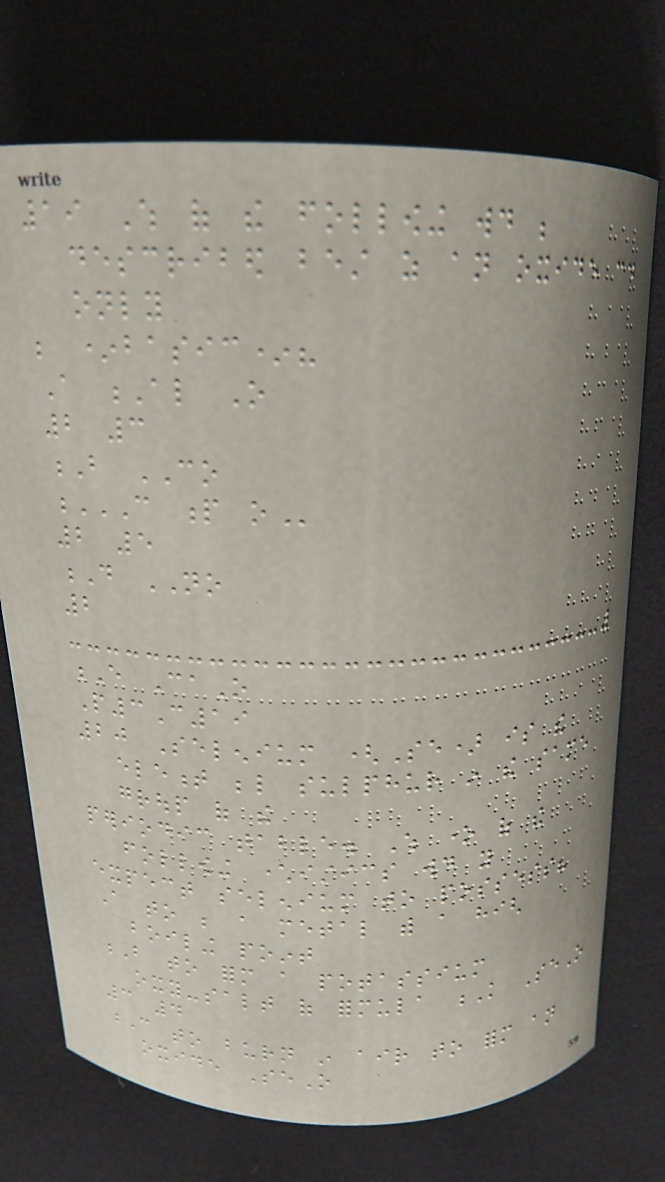19 Which of the following would be
described best as an oxide could
only
be *basic*?
A Al O
2 3
B CO
C P O
2 5
D NO
2
E CaO
P3C19
20 Selenium (Se) is the
element below sulphur in the same
group of the
periodic table. Which one of the
following characteristics would you
expect selenium to possess?
A to be a metal with a high
boiling point
B to form a potassium
oxy-salt of formula K SeO
3 4
C to burn in air to form an
oxide SeO
